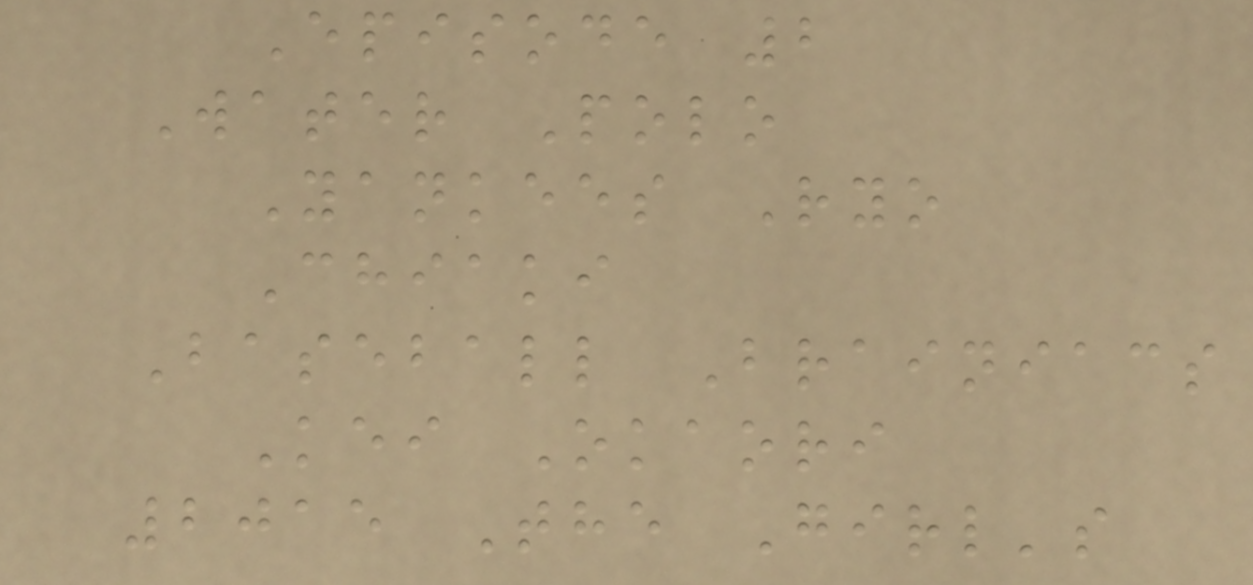Episode 2
Water Polo
Yankees Ryo
Chiaki
Baseball Brainiacs
Kei Okaori
2015 The Girl's
